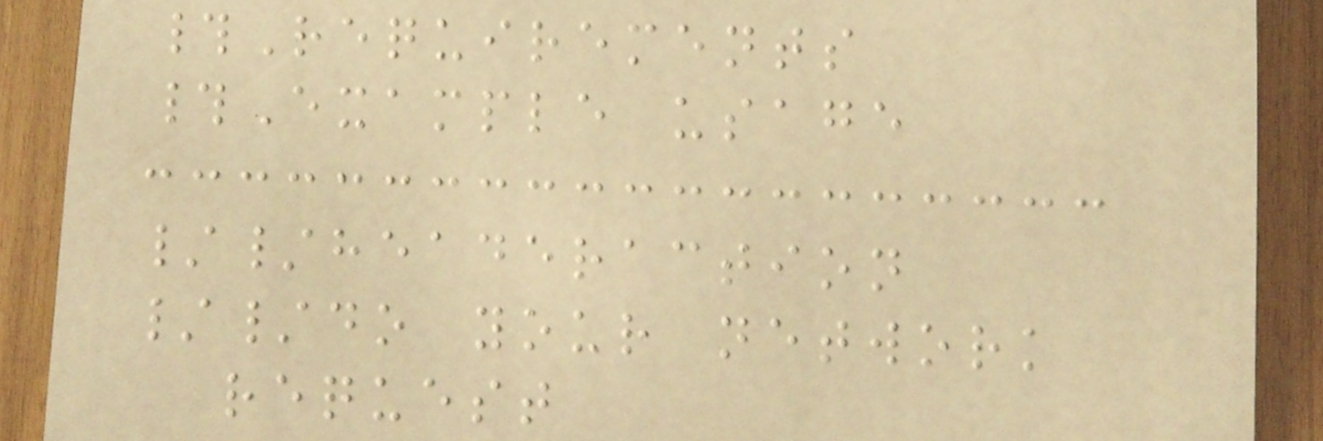#Requirements
#Example usage
//headeraction
//do your network
request
